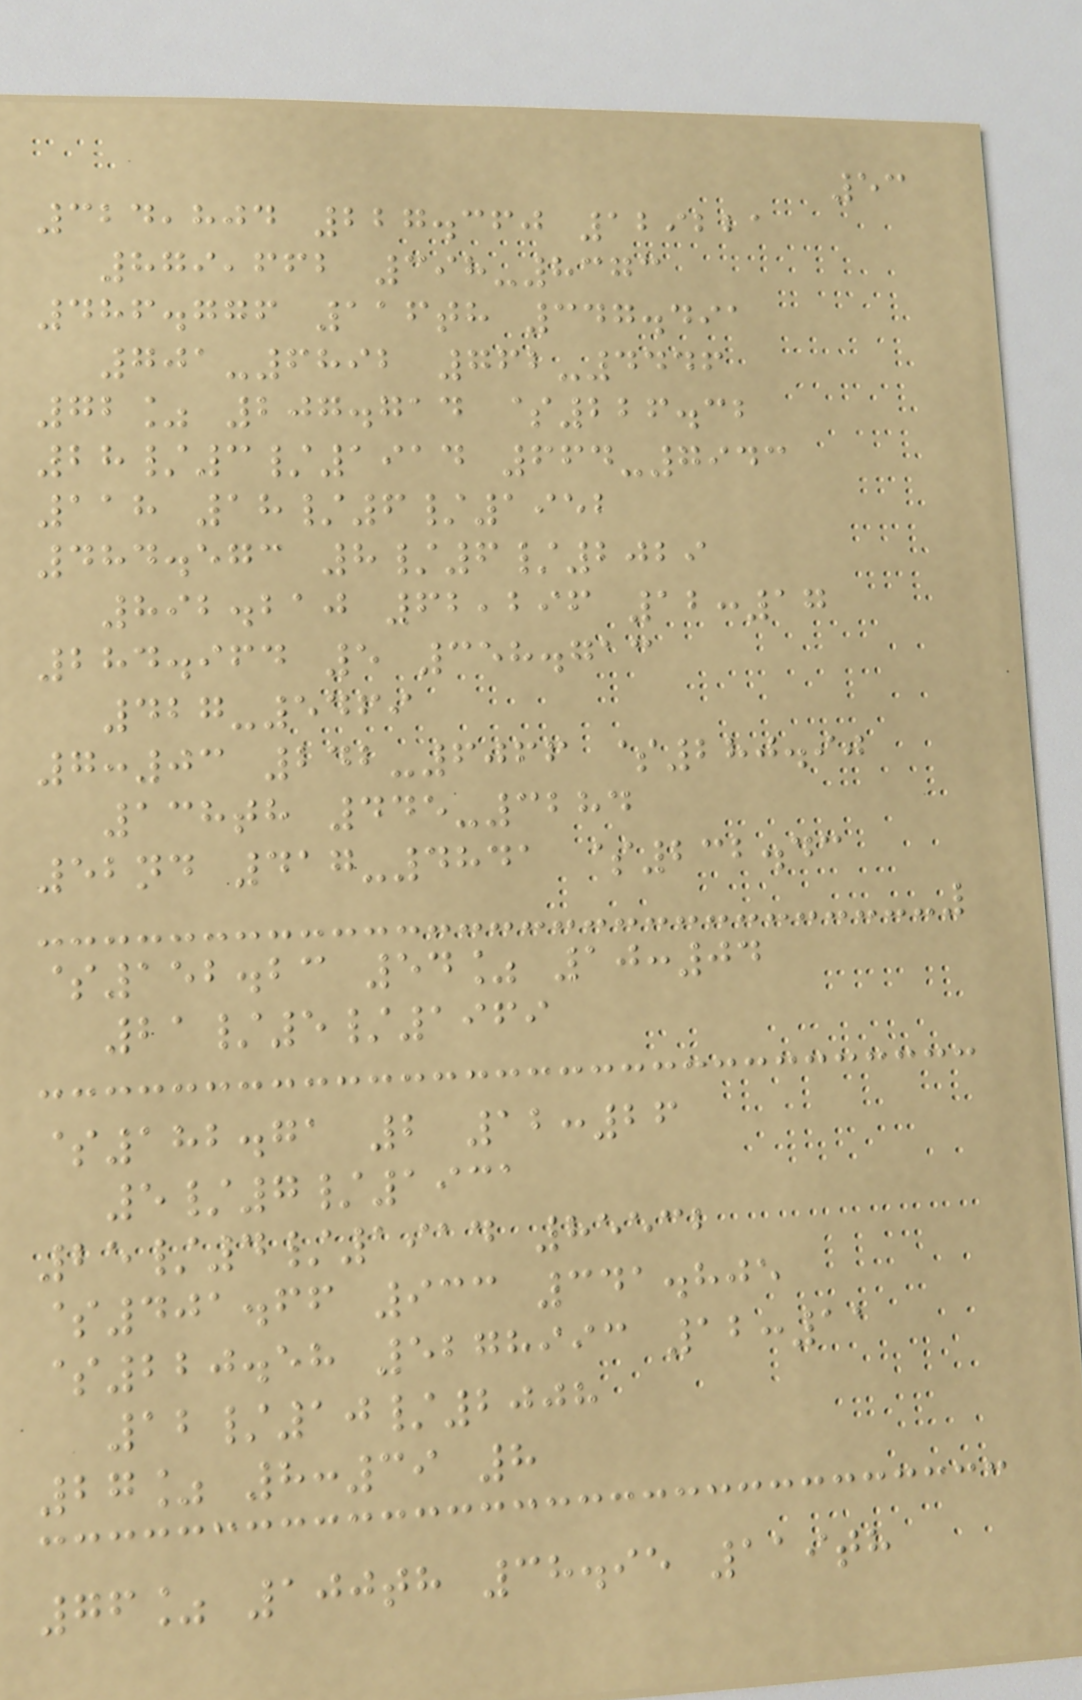53
324,804 227.360 129221
879,662 398-8373
486.776 116th 347.491
701-6892 762-4446
72% 207.714 $226.32
28/3/1914 664-7943
118 18/6/1952
484.573 8/6/2029
892.210 62,296 12:17
284.964 5 358.713
427-5469
7:03 242-6066 $280.90
138th 445-3284
52nd 417-4841 $232.43
$152.23 54% 10:04
21/5/1969
$182.71 2 12:26
5/7/1931
25/4/1914 85532
$401.66 933 341.805
$220.58 5278993 12:11
12/10/2008
27% 8:39 8
76% 100th 38.95 119th
